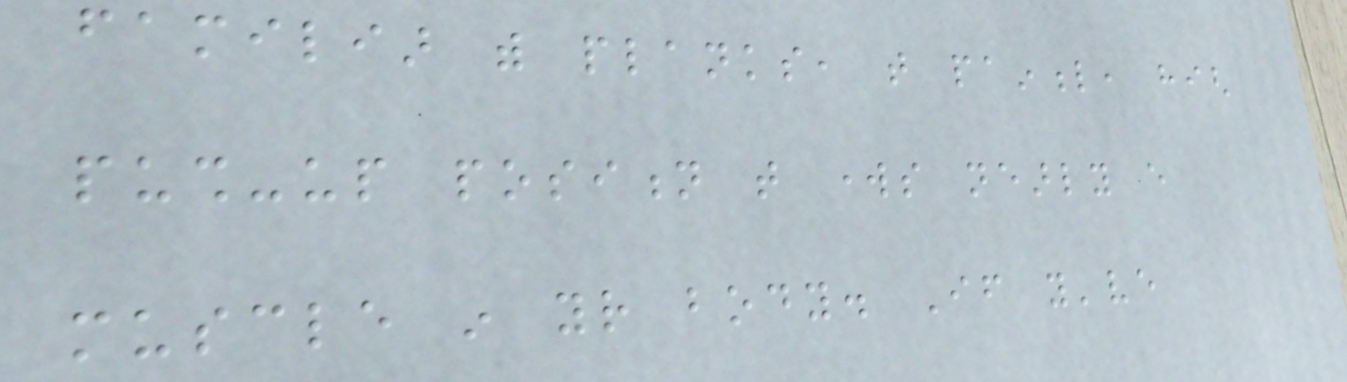familiar with planks, that painful, high
push-up position that works nearly every
muscle in your body. If you've
